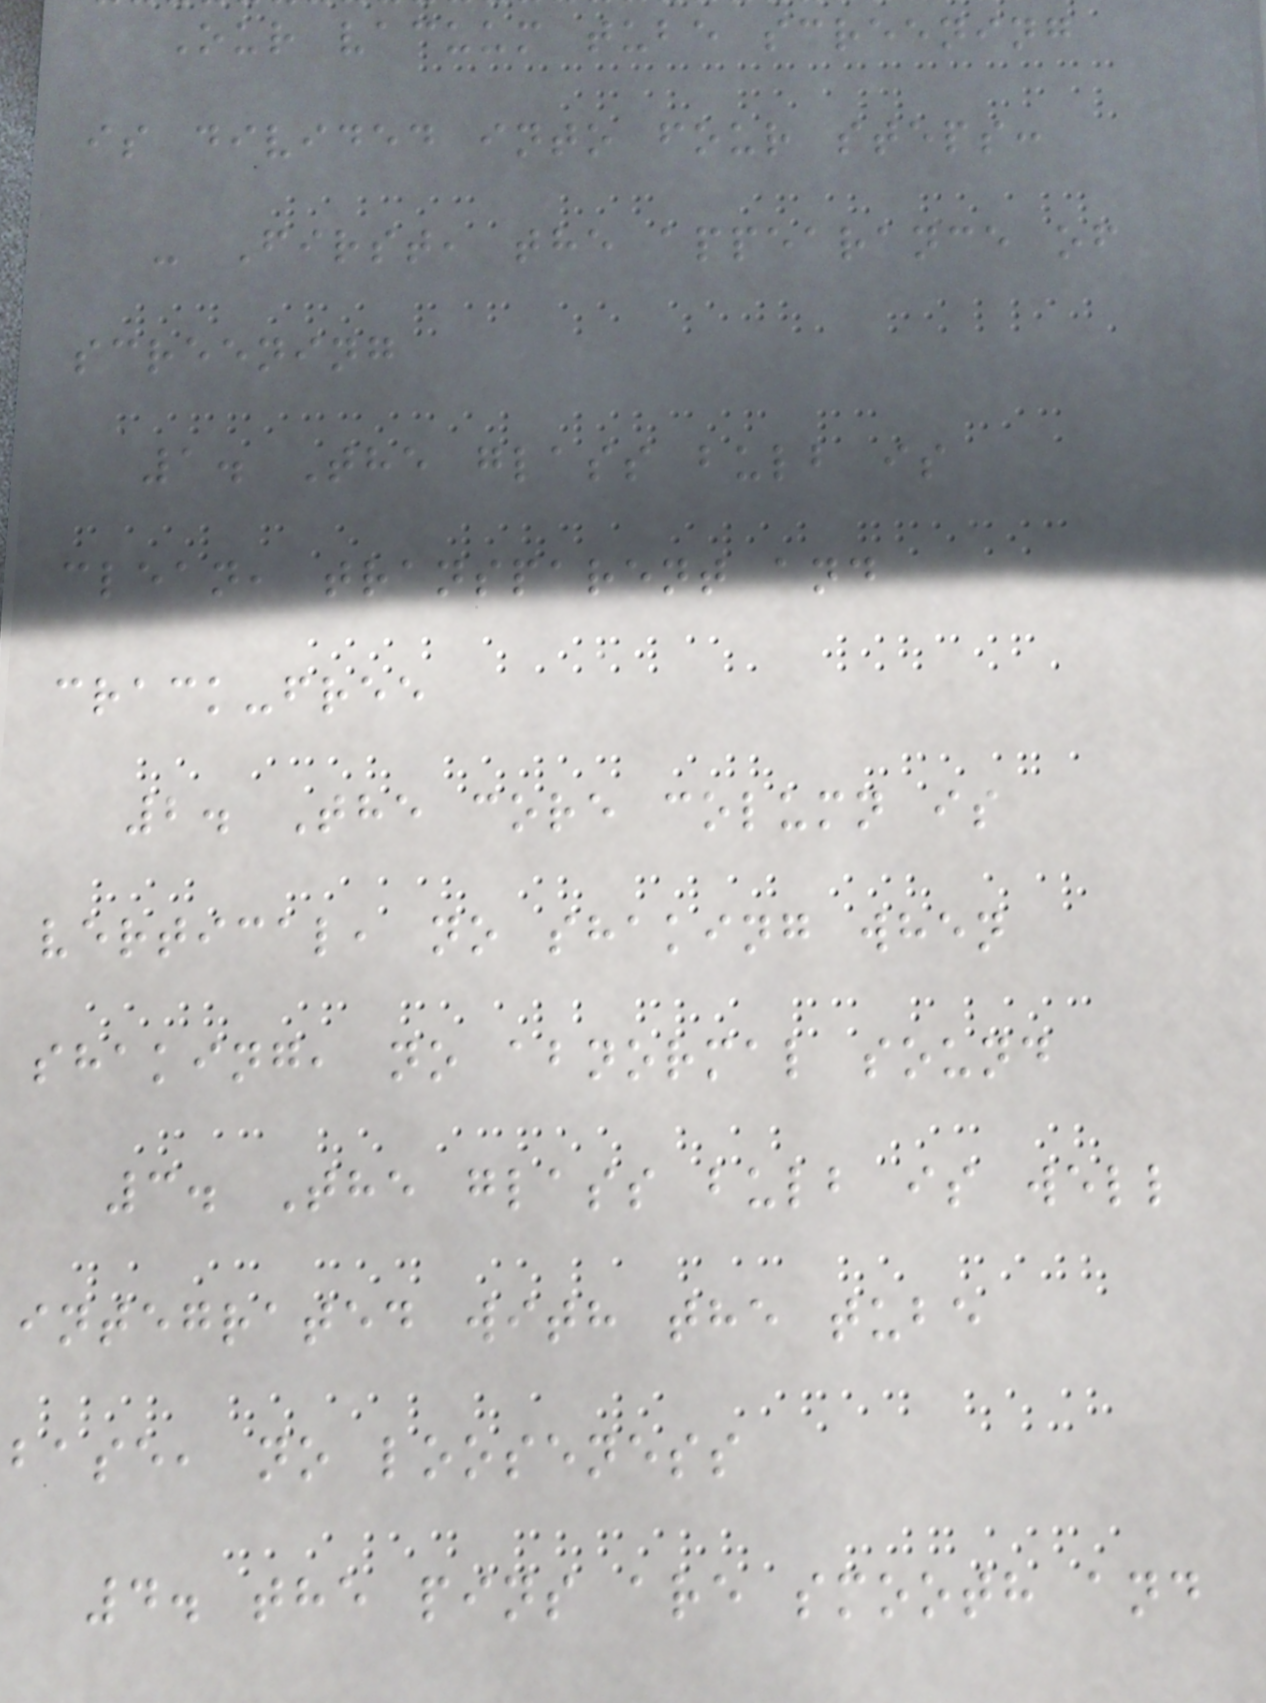Our vacuum tube screening
is divided into four steps:
- First, the appearance of
screening
1. The glass bulb is
clean, transparent and
crack-free
2. The core column is
vertical, no shaking when
shaking, no abnormal sound
3. The glass bulb is well
integrated with the tube
base, no looseness
4. the pins are smooth and
